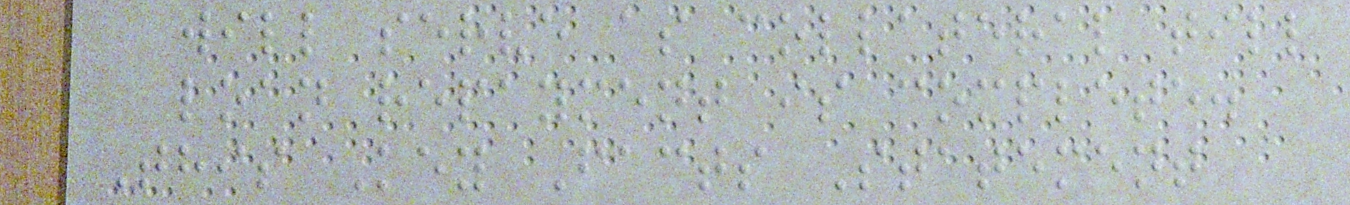will serve as collateral till
loan repayment is complete.
This Key Facts Statement
